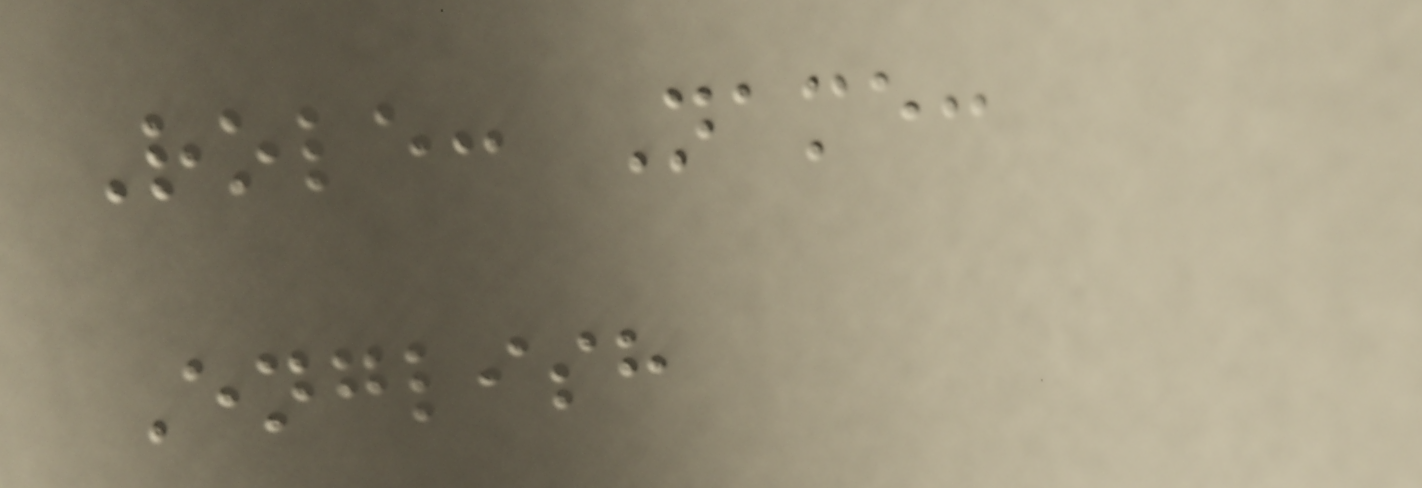Role: Name:
English
